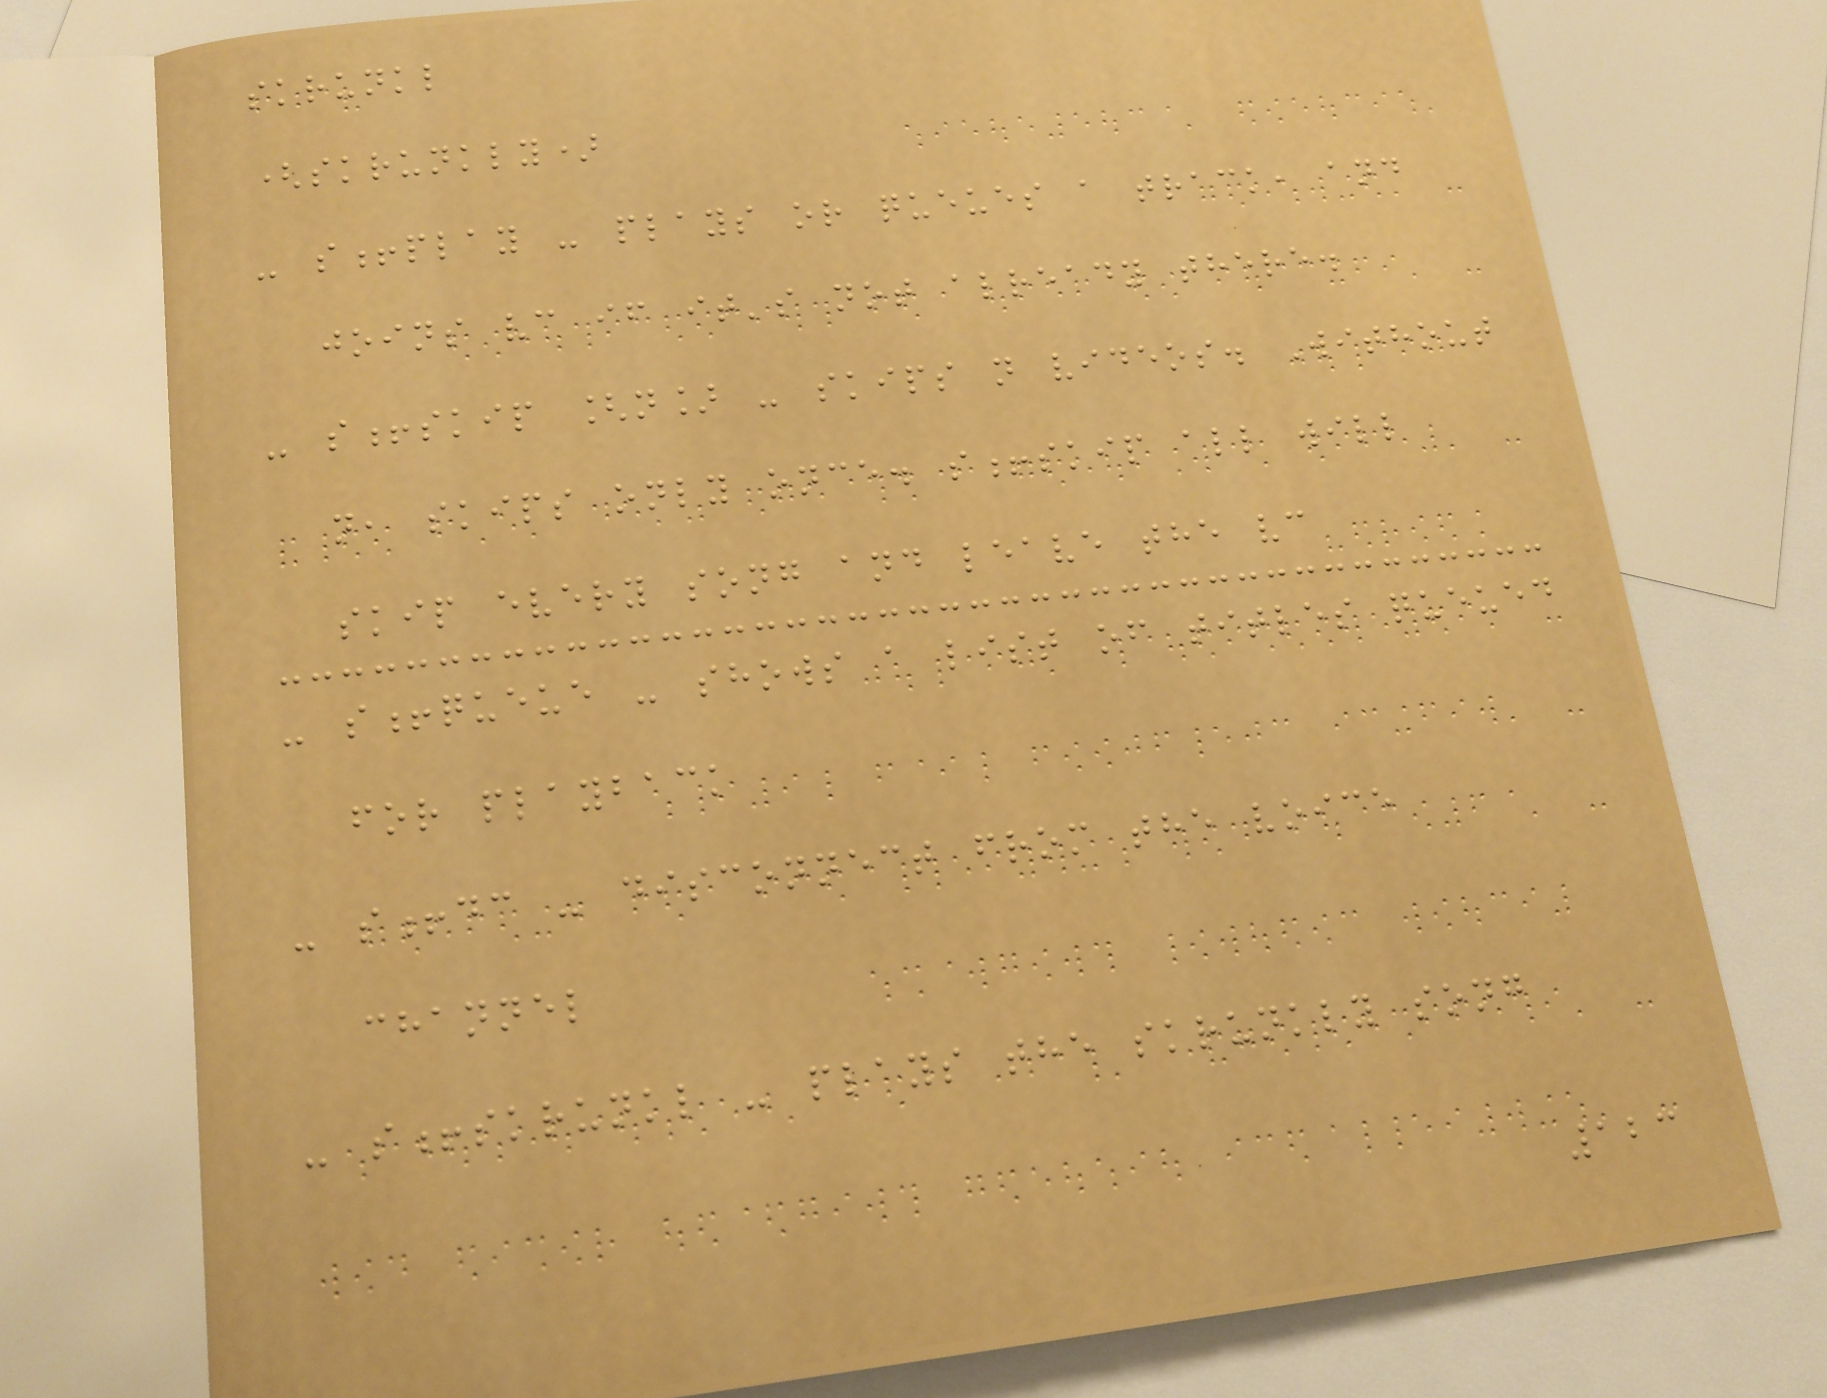skrunkl
(skrunkly)
- s!play - plays or queues a track, and
joins vc if it's not already there.
- s!skip [n] - skips n videos. Without
n, skips only once. s!skip all will
skip every song and leave the vc
- s!queue - shows a list of titles queued
for playback
- s!dc - disconnect from the voice
channel
- s!skrunkl - plays the skrunkly song
123
